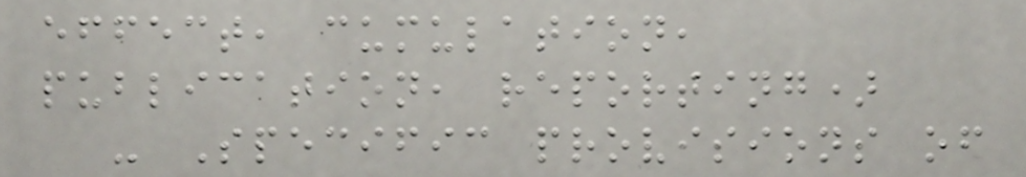effect, cumulation,
publication, reporting)
- Specific provisions of
